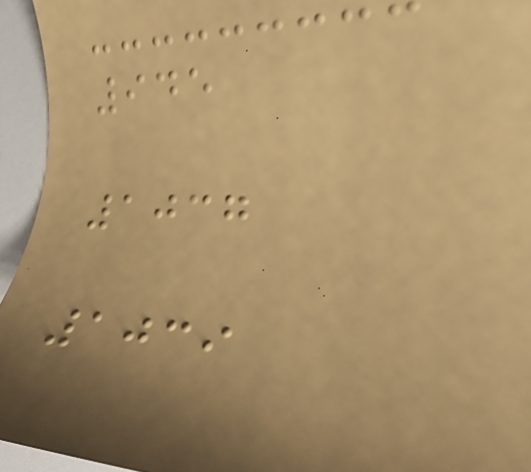945
1037
1039
